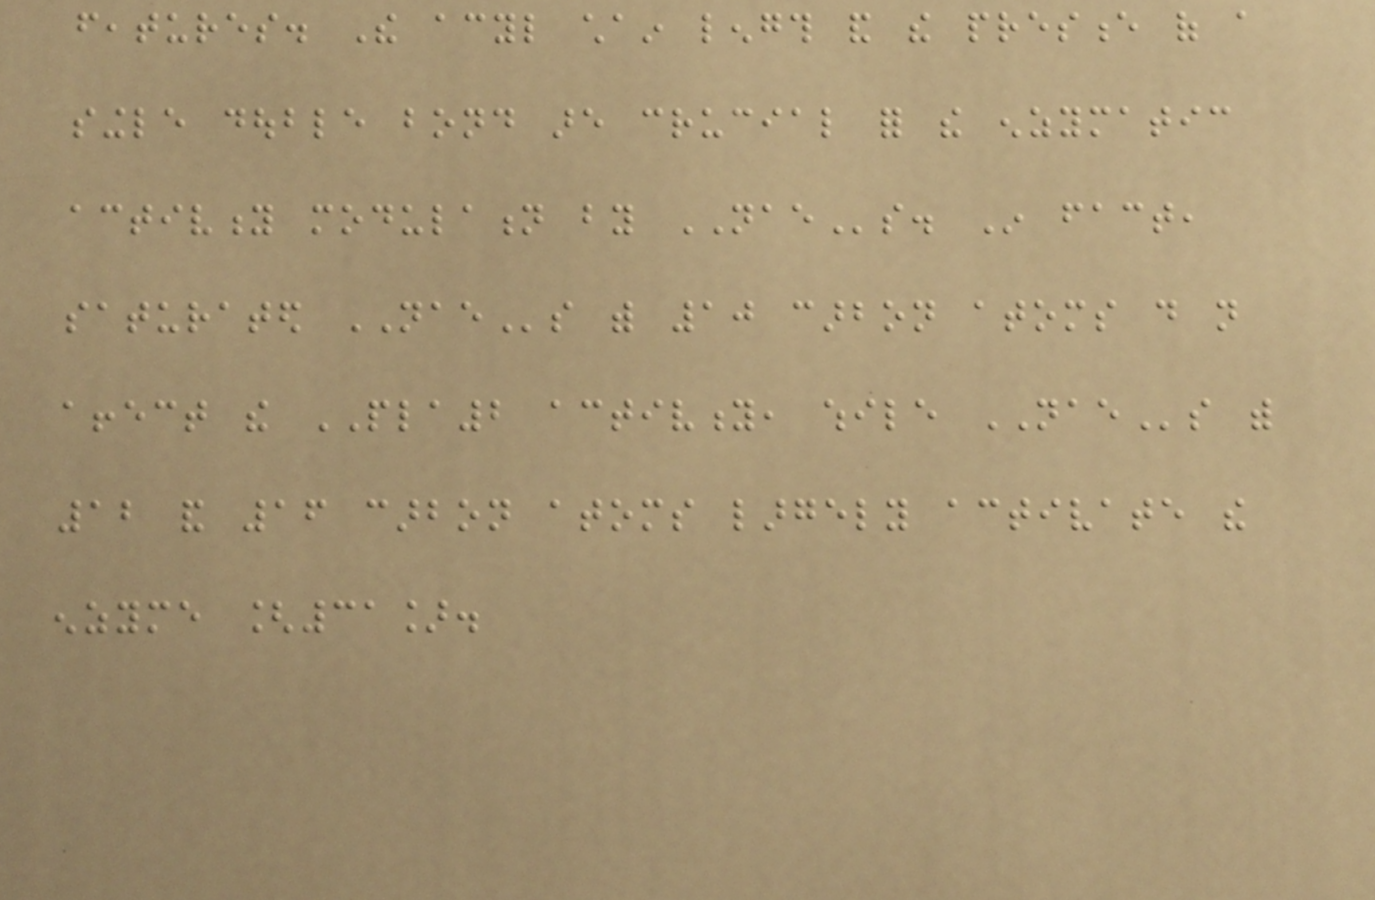features. The acyl chain length and the presence of a
single double bond are crucial for the enzymatic
activity modulation by NAEs. In fact,
saturated NAEs with 10 carbon atoms do not
affect the PLA2 activity, while NAEs with
12 and 16 carbon atoms largely activate the
enzyme [31].
